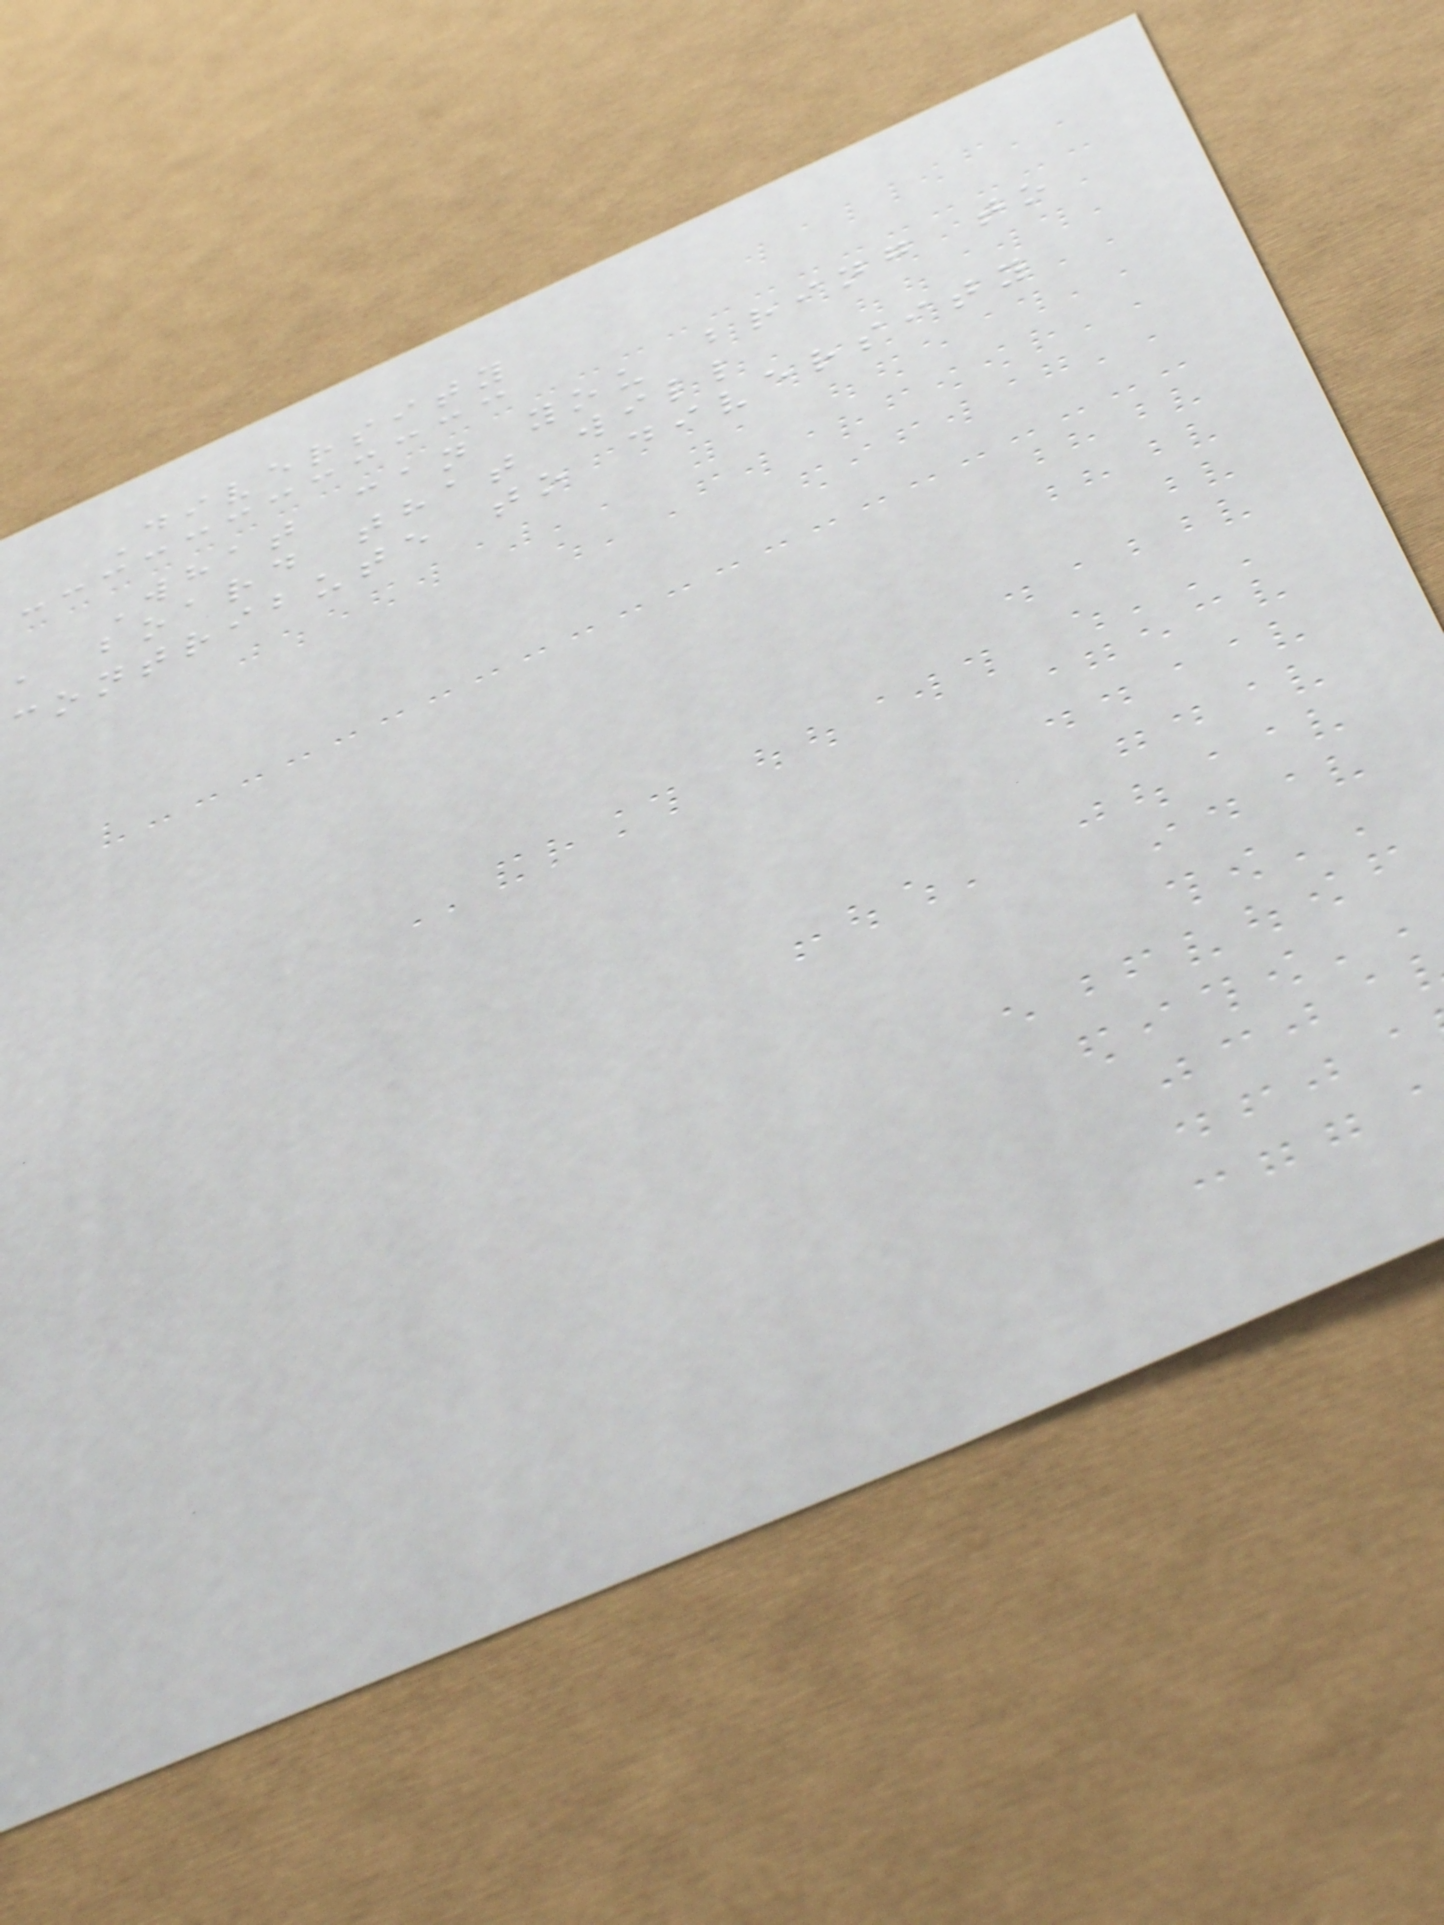Diversity
What can you bring to
a board that will
contribute to diversity
